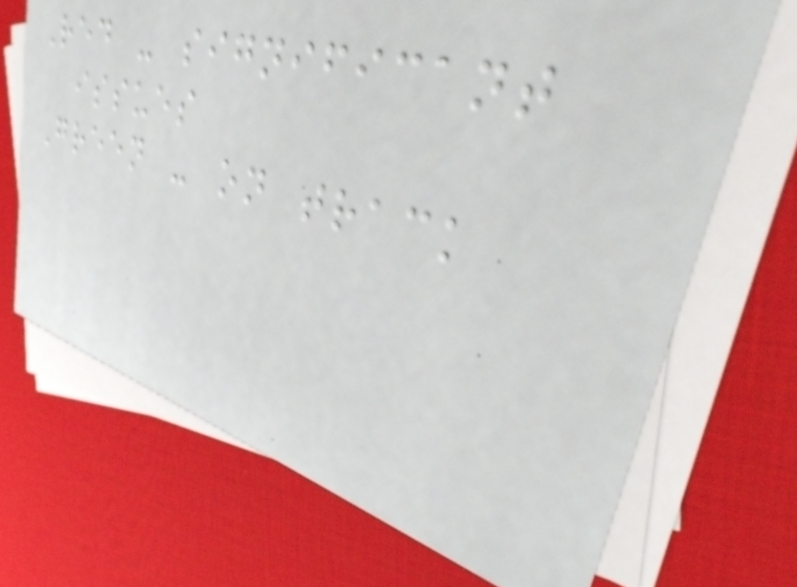Red - significant
issues
Green - on track
